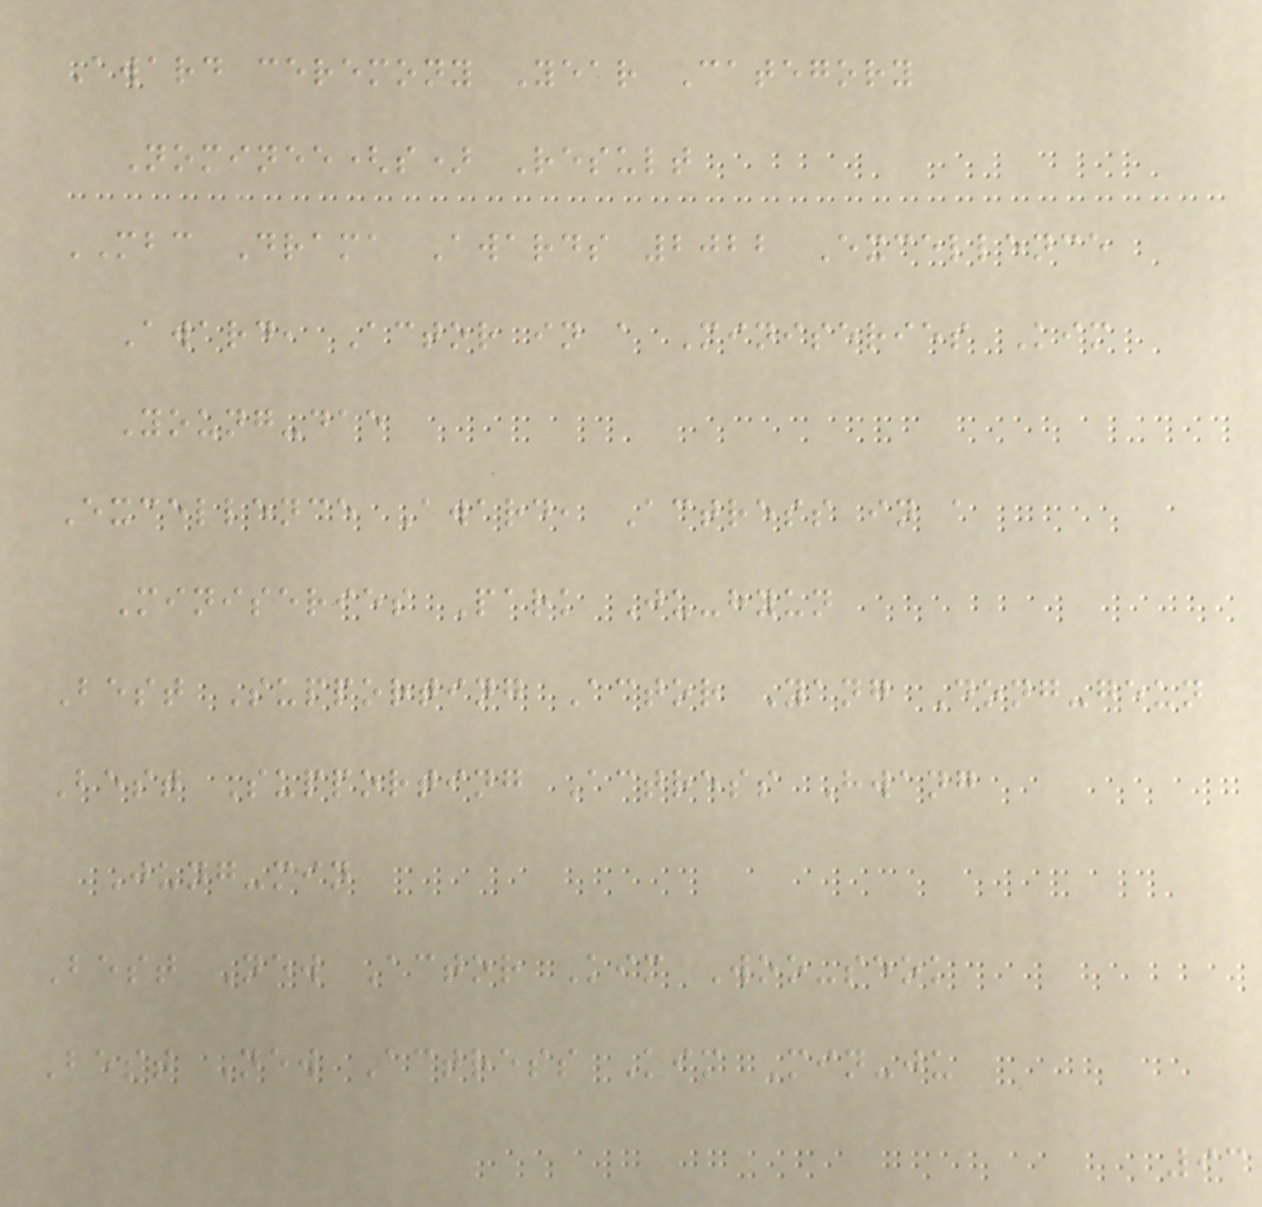Award ceremony Year Category
Nominee(s) Result
MBC Drama Awards 2022 Excellence
Award, Actor in a Miniseries Kim
Young-dae
Excellence Award, Actress in a
Miniseries Park Ju-hyun
Best Supporting Actor Yang Dong-geun
Best Supporting Actress Hwang
Jung-min
Best New Actor Kim Woo-seok
Best New Actress Kim Min-ju
93
